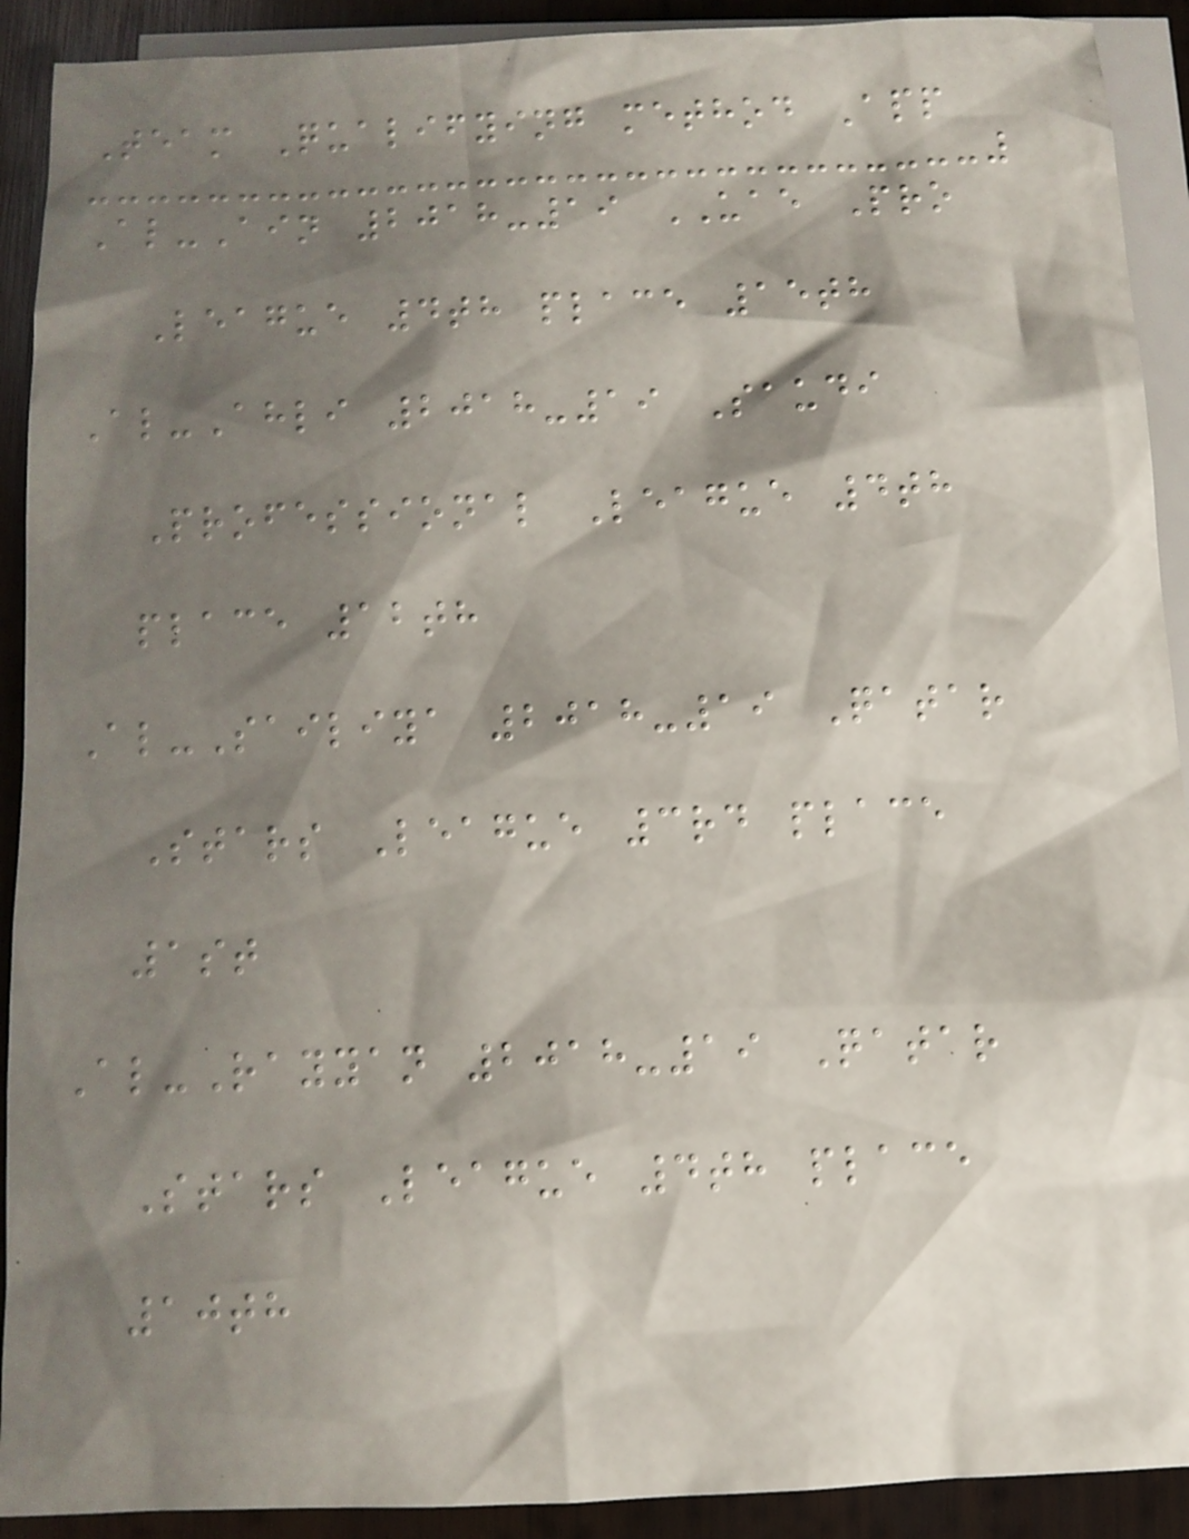Team Qualifying method App
Al-Ain 2018-19 UAE Pro
League 4th place 15th
Al-Ahli 2018-19 Saudi
Professional League 4th
place 12th
Al-Sailiya 2018-19 Qatar
Stars League 3rd place
1st
Al-Rayyan 2018-19 Qatar
Stars League 4th place
10th
